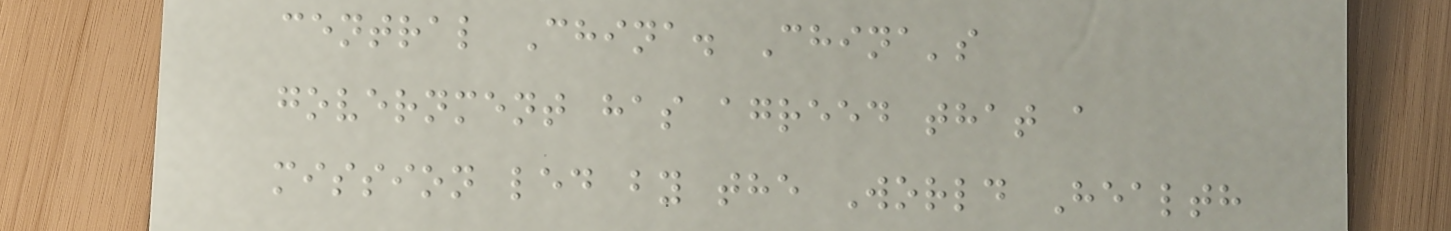central China. China's
government has agreed that a
mission led by the World Health
